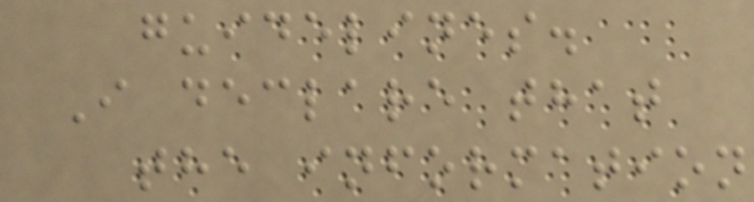guidelines.
I declare that
the information
